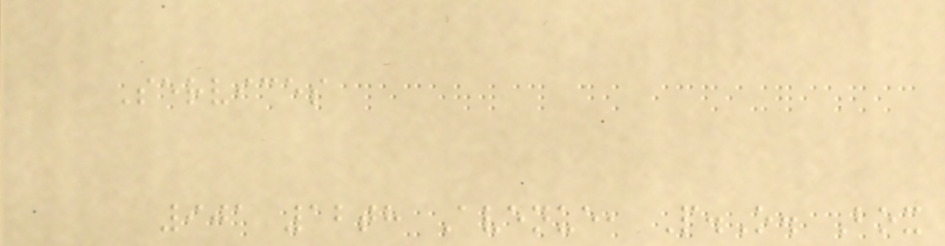Services
901 12th Avenue, P.O. Box
